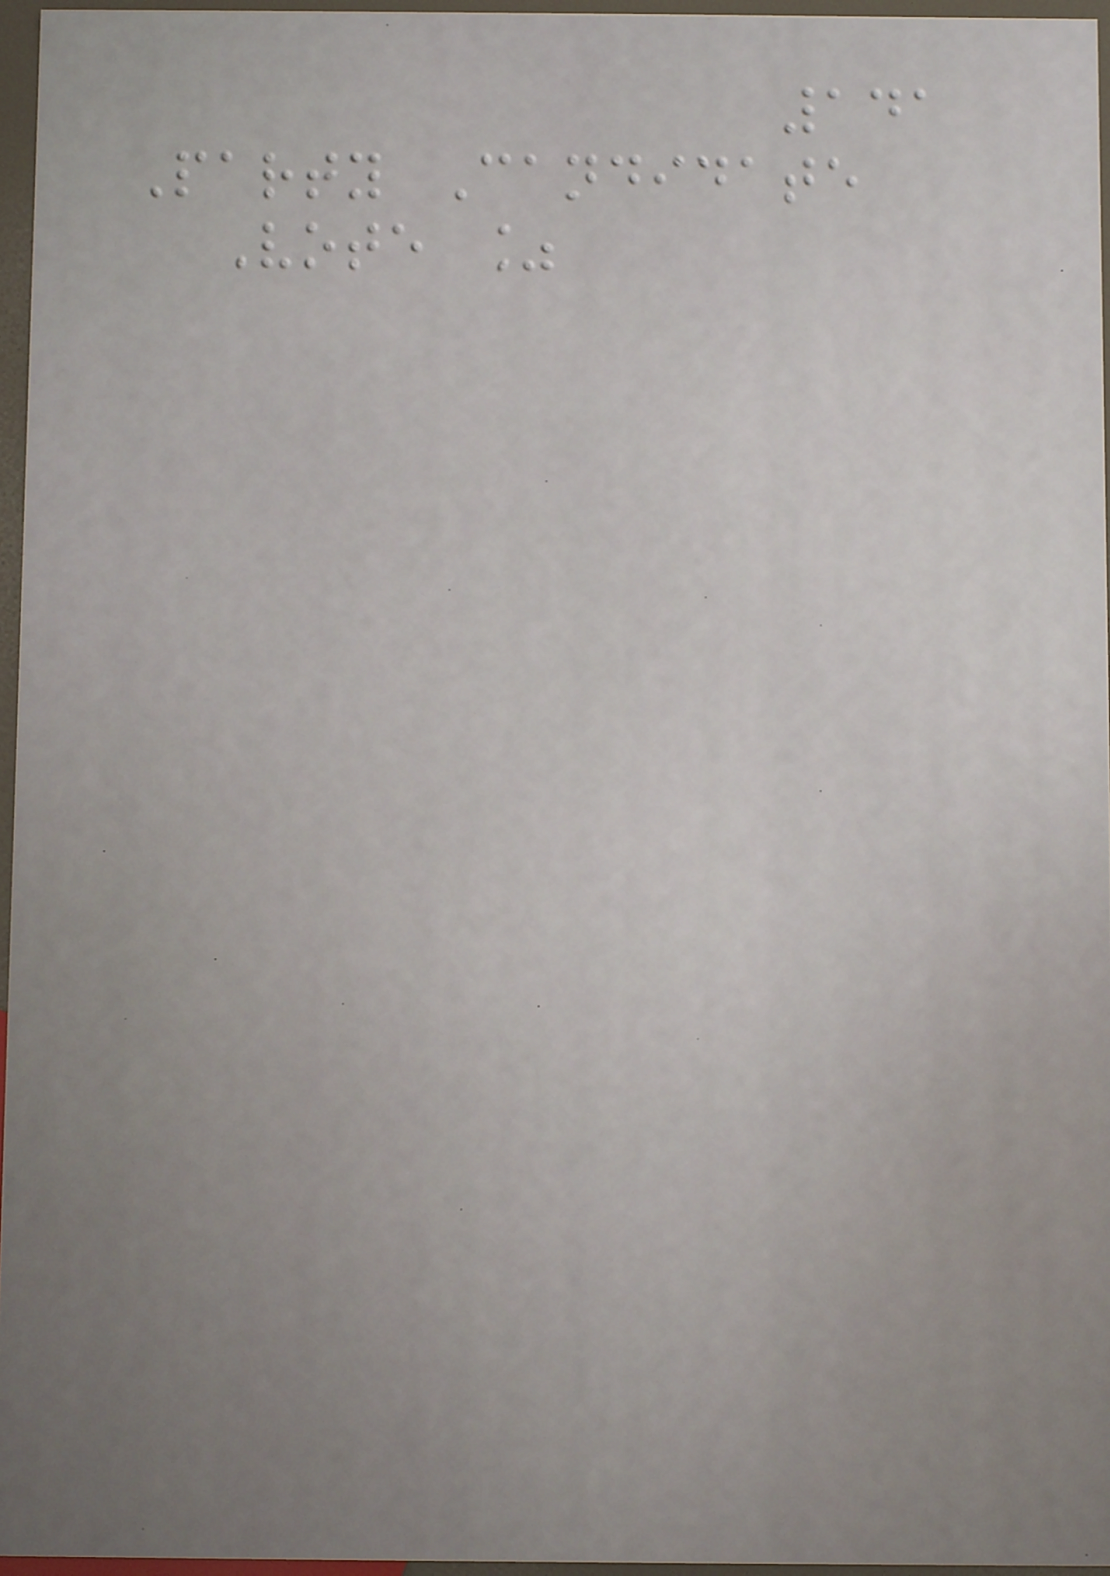141
Party Candidate
Vote %
